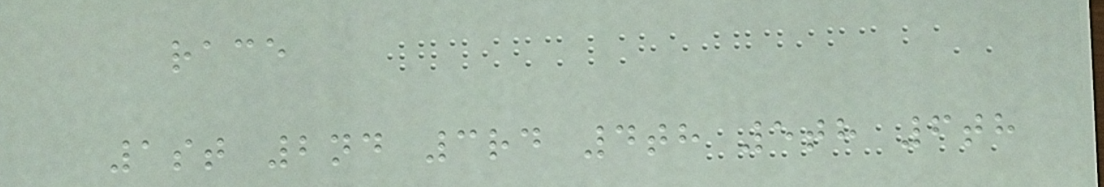race
1st 2nd 3rd 4th 5th 6th
